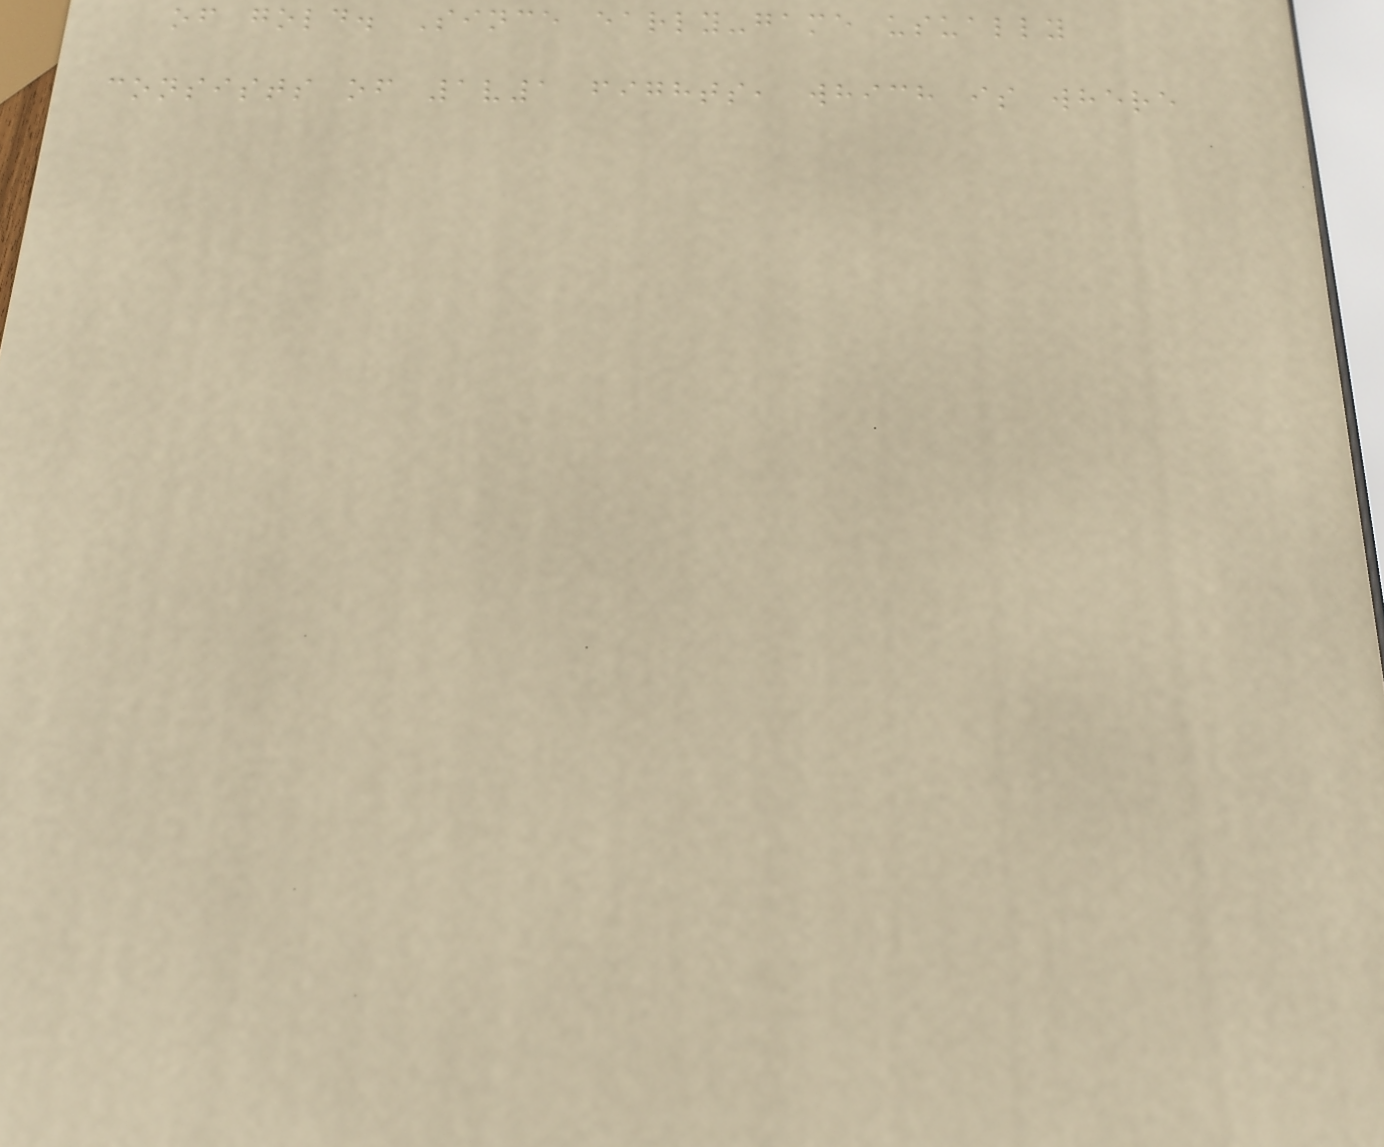of gold. Since early-game usually
consists of 1v1 fights, which is where
